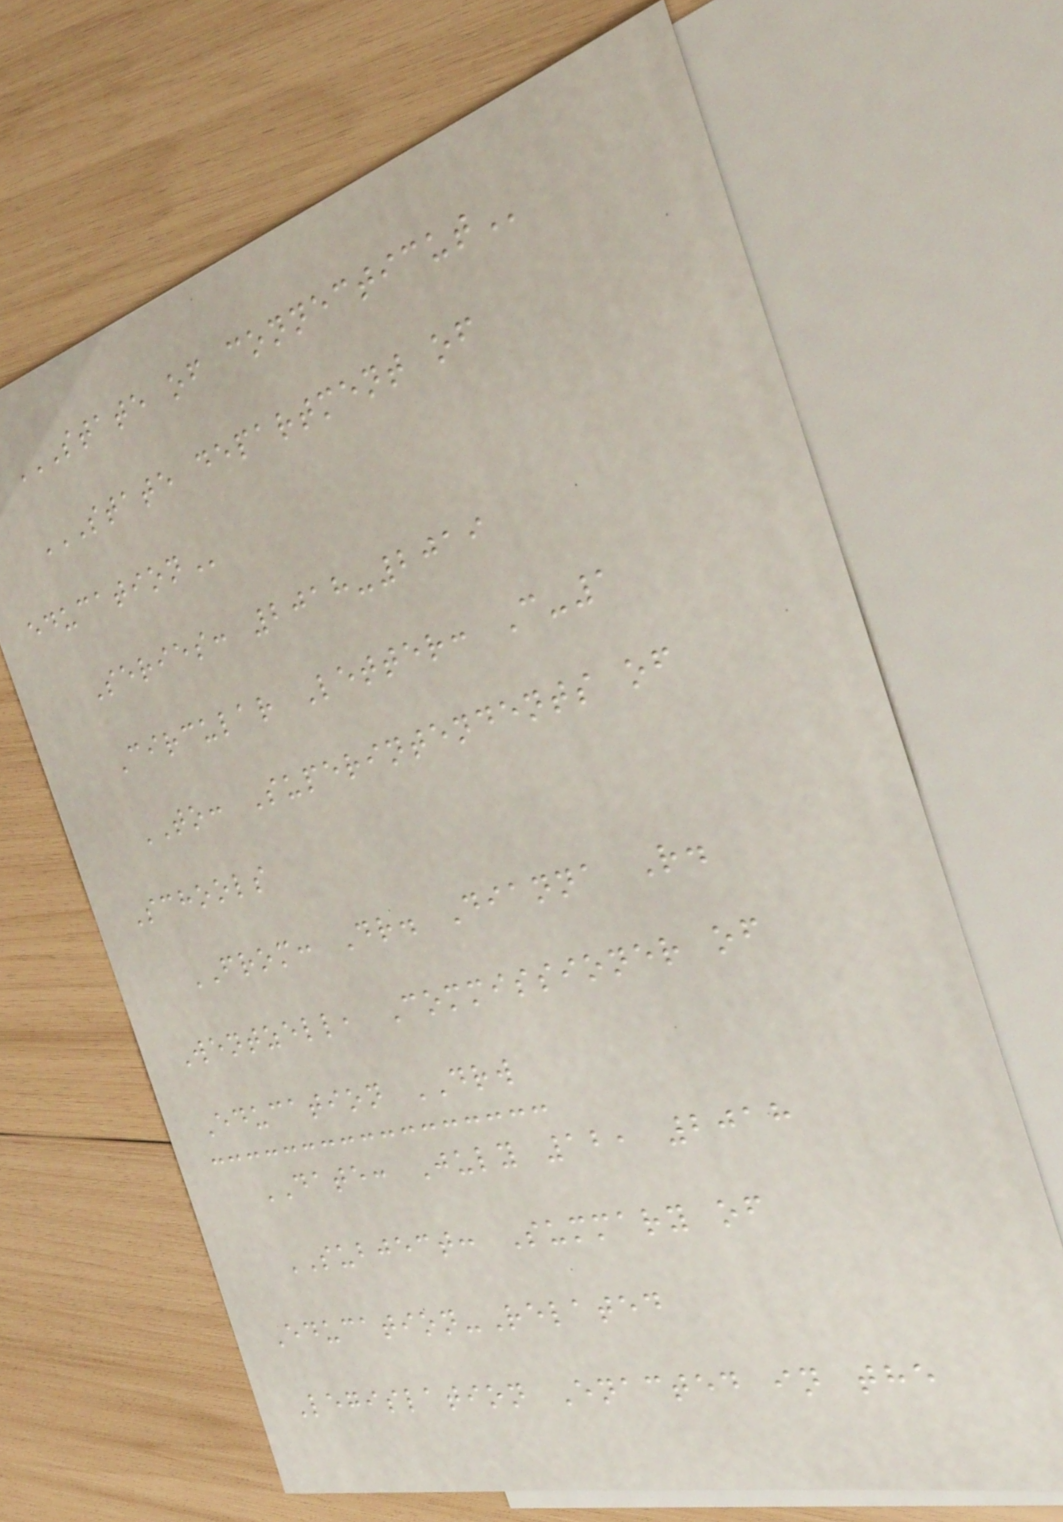STATE OF CONNECTICUT
STATE DEPARTMENT OF
EDUCATION
Series: 2018-2019
Circular Letter: C-1
TO: Superintendents of
Schools
FROM: Dr. Dianna R.
Wentzell, Commissioner of
Education DRW
DATE: July 12, 2018
SUBJECT: Summary of
Education-Related
Legislation Enacted in the
